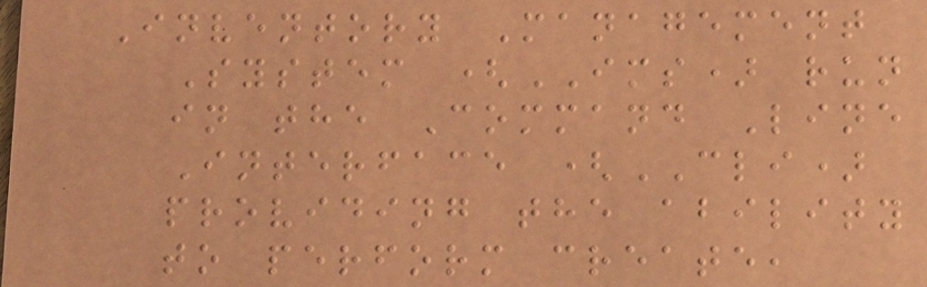Inventory Management
System (IMS) run
in the Command Line
Interface (CLI)
providing the ability
to perform create,
